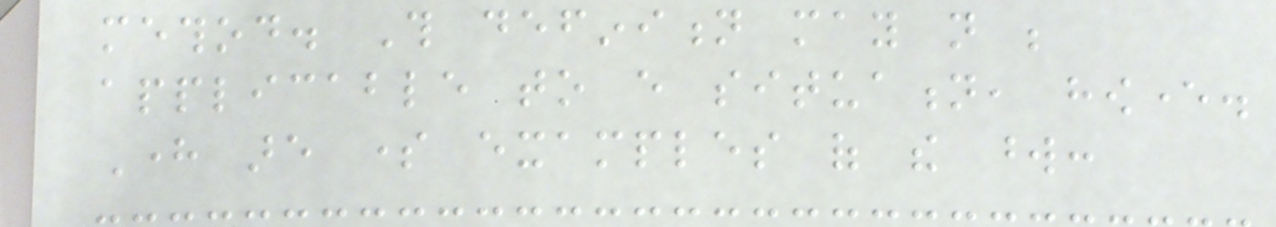method. This definition may not be
applicable to every situation, however.
Here are some examples of the word:
